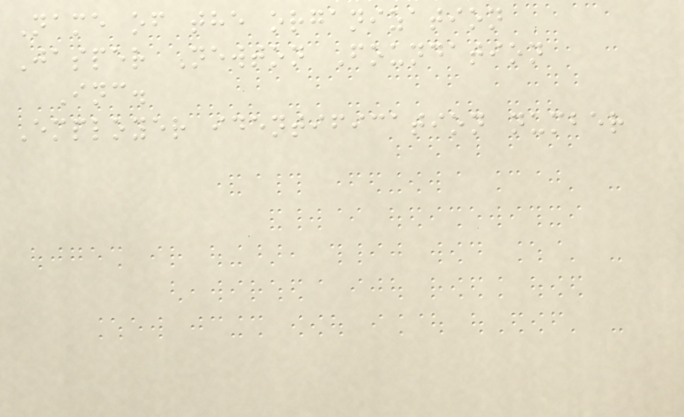Name of the organization
Jasper Newton Foundation
Inc.
Employer identification number
